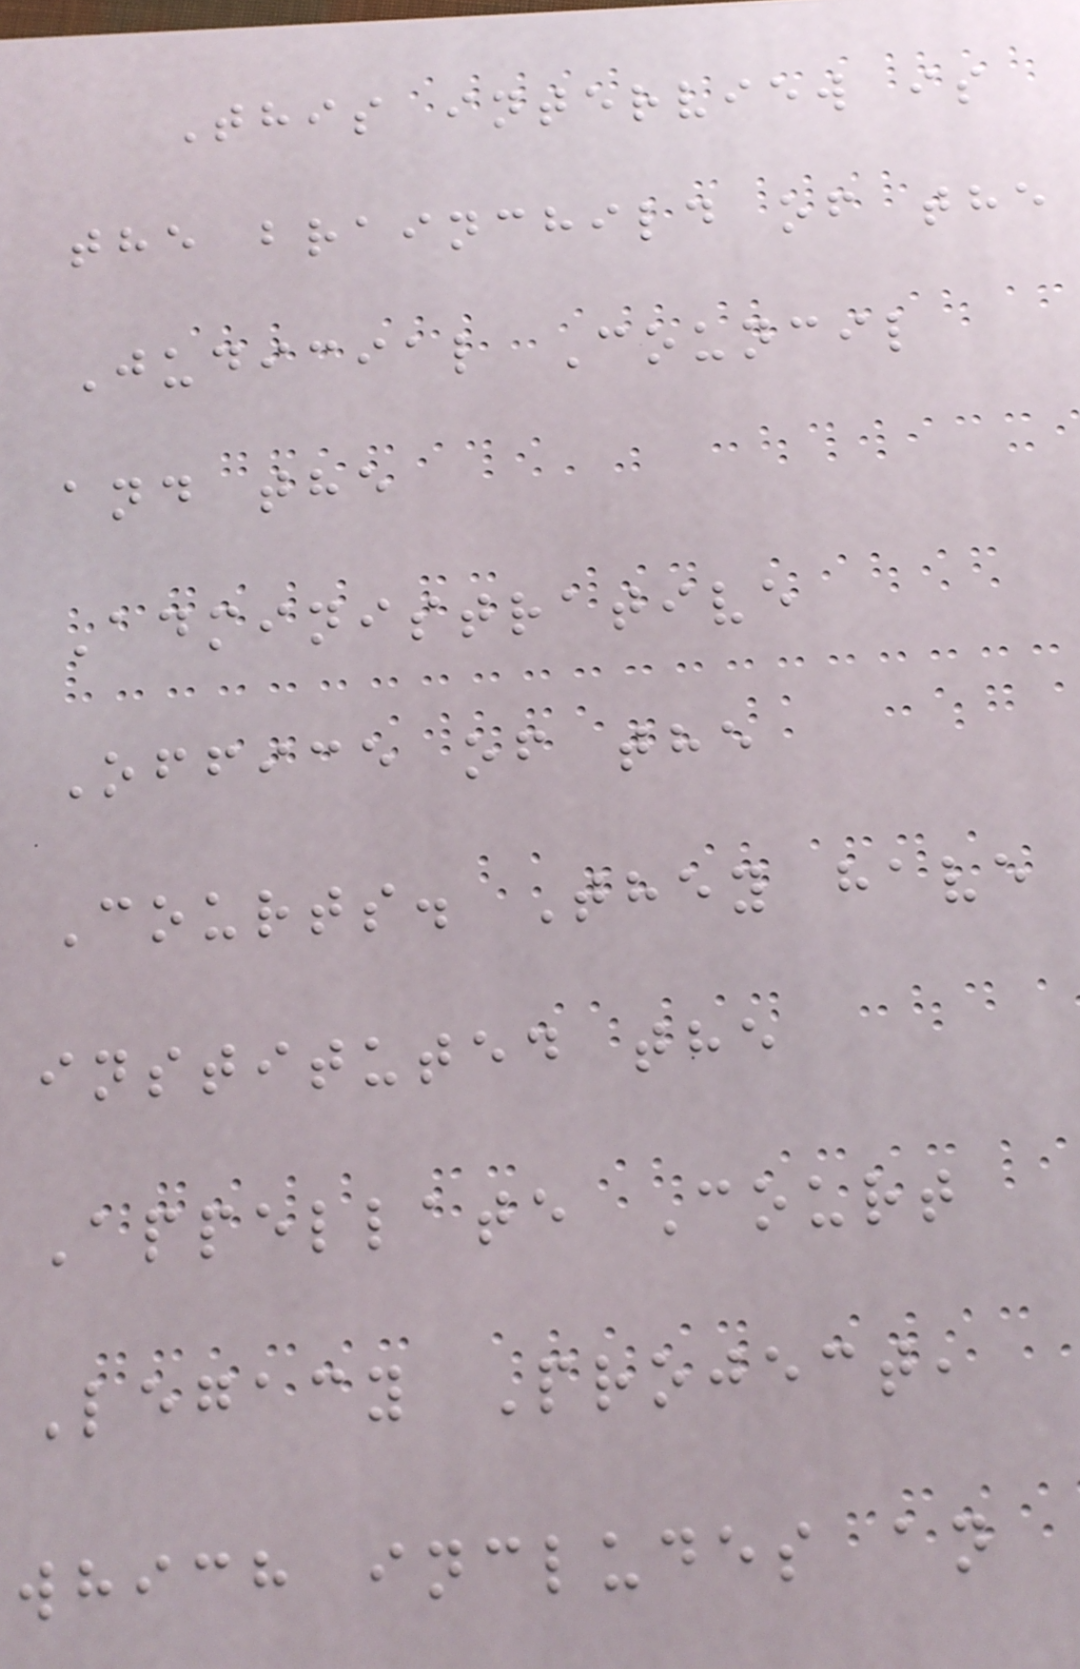This interview is
the brainchild of the
Judicial Council
and the
Administrative
Office of the
Courts. They have
instituted the
Appellate Court
Legacy Project,
which includes an
